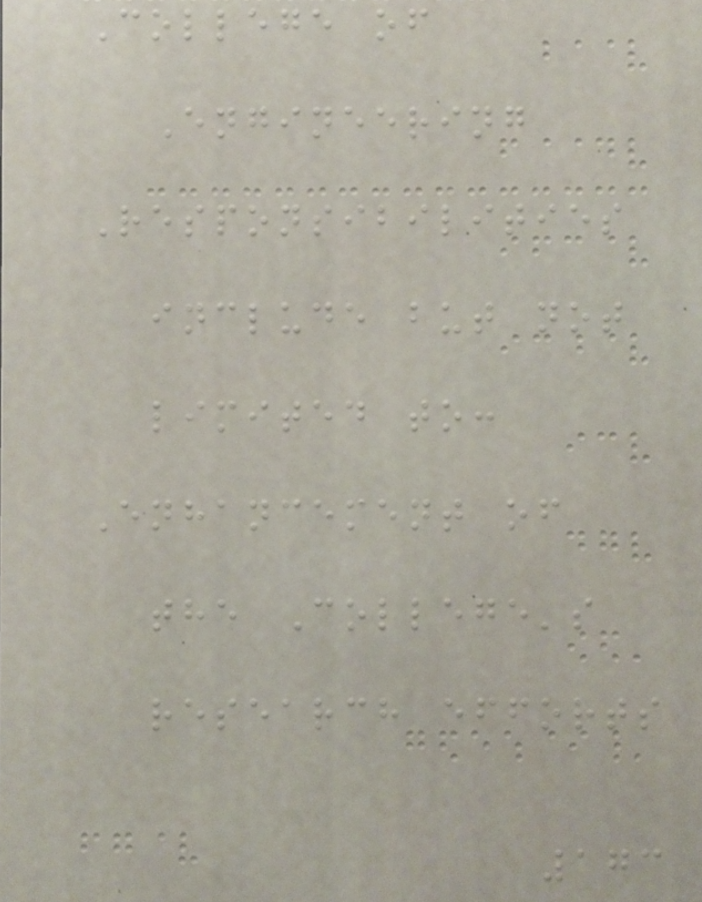College of
Engineering
Responsibilities
include but not
limited to:
Enhancement of
the College's
research efforts
173
